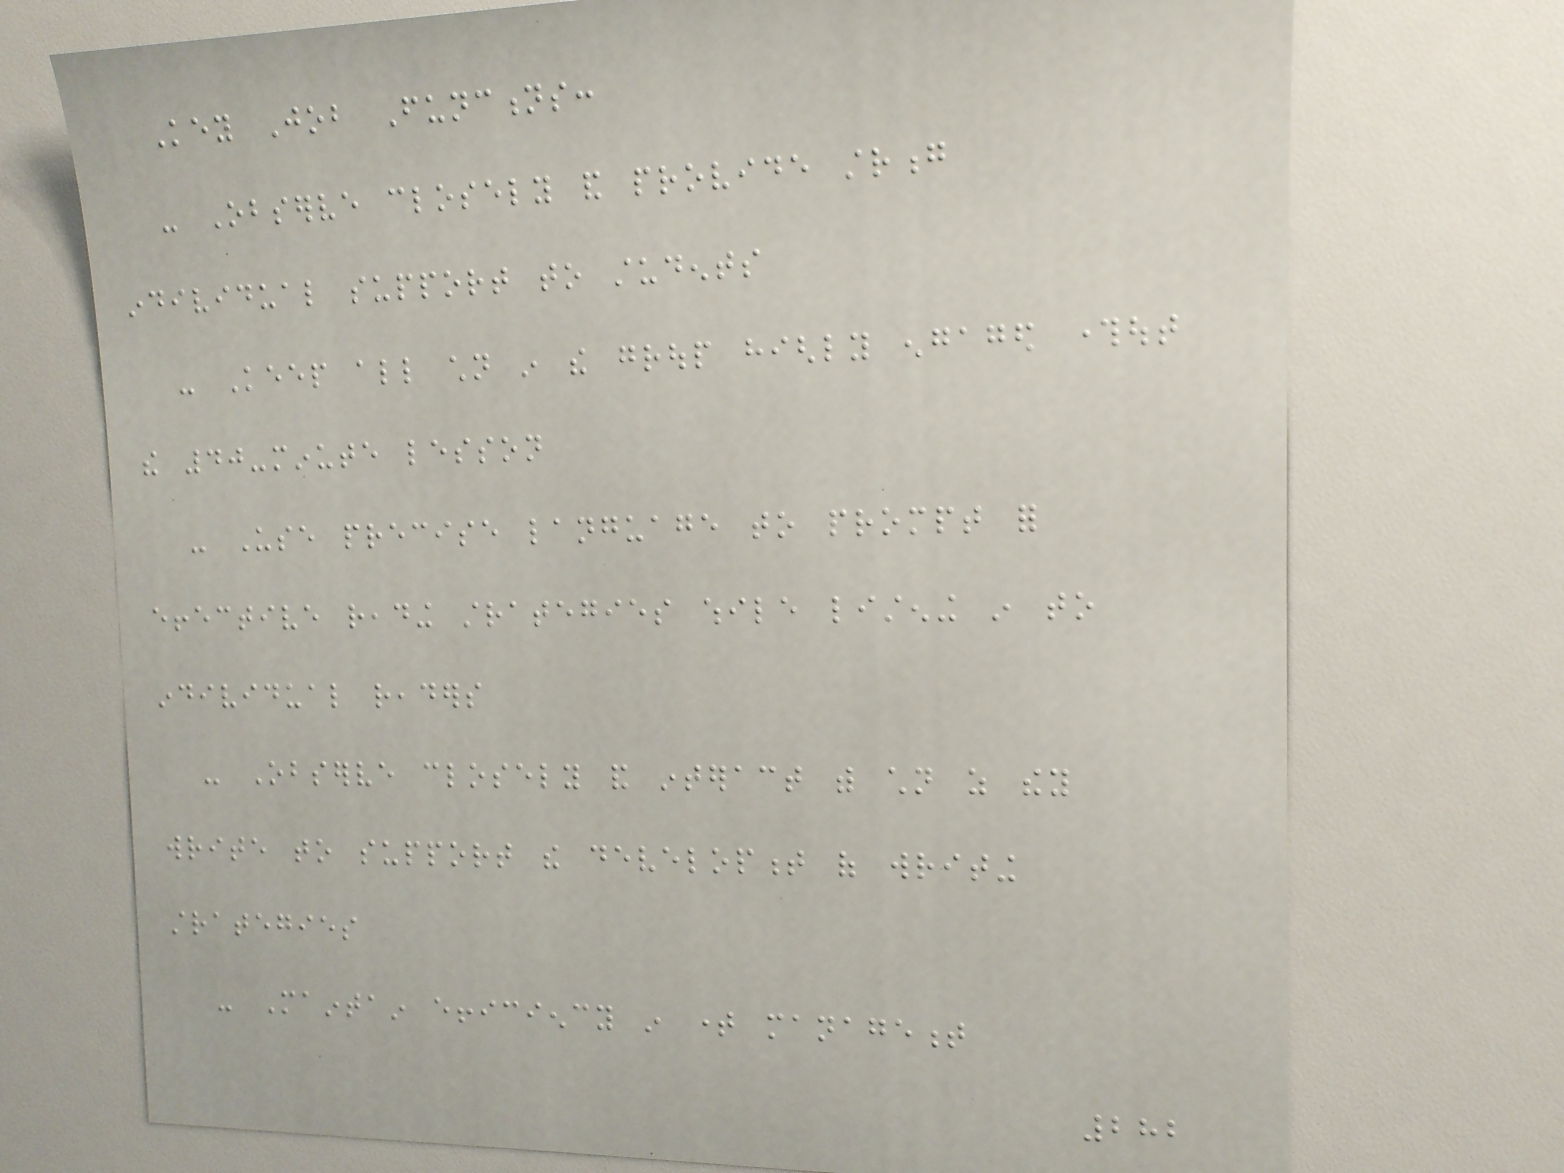Key Job Functions:
- Observe closely and provide strong
individual support to students
- Keep all children in the group highly engaged throughout
the 40-minute lesson
- Use precise language to prompt for
effective reading strategies while listening in to
individual readers
- Observe closely and interact with children as they
write to support the development of writing
strategies
- Maintain efficiency in time management
282
